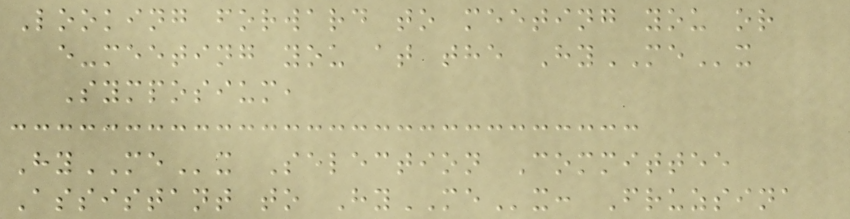Looking forward to meeting you or
e-meeting you at the HyMEx
Symposium,
HyMEx Selection Committee
Assistant to HyMEx: Fruzsina
